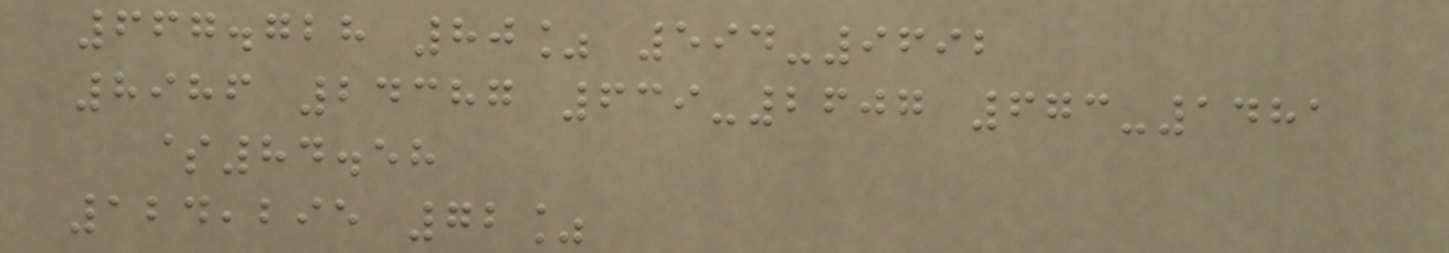667.728 80% 594-9692
8986 24387 639-2607 673-1481
$84.58
124,295 72%
